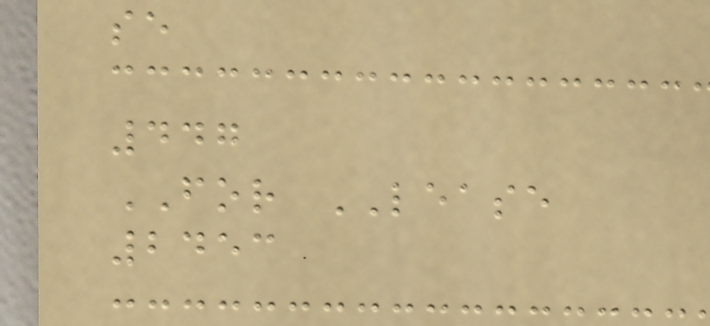se
447
FOR LEASE
2453
